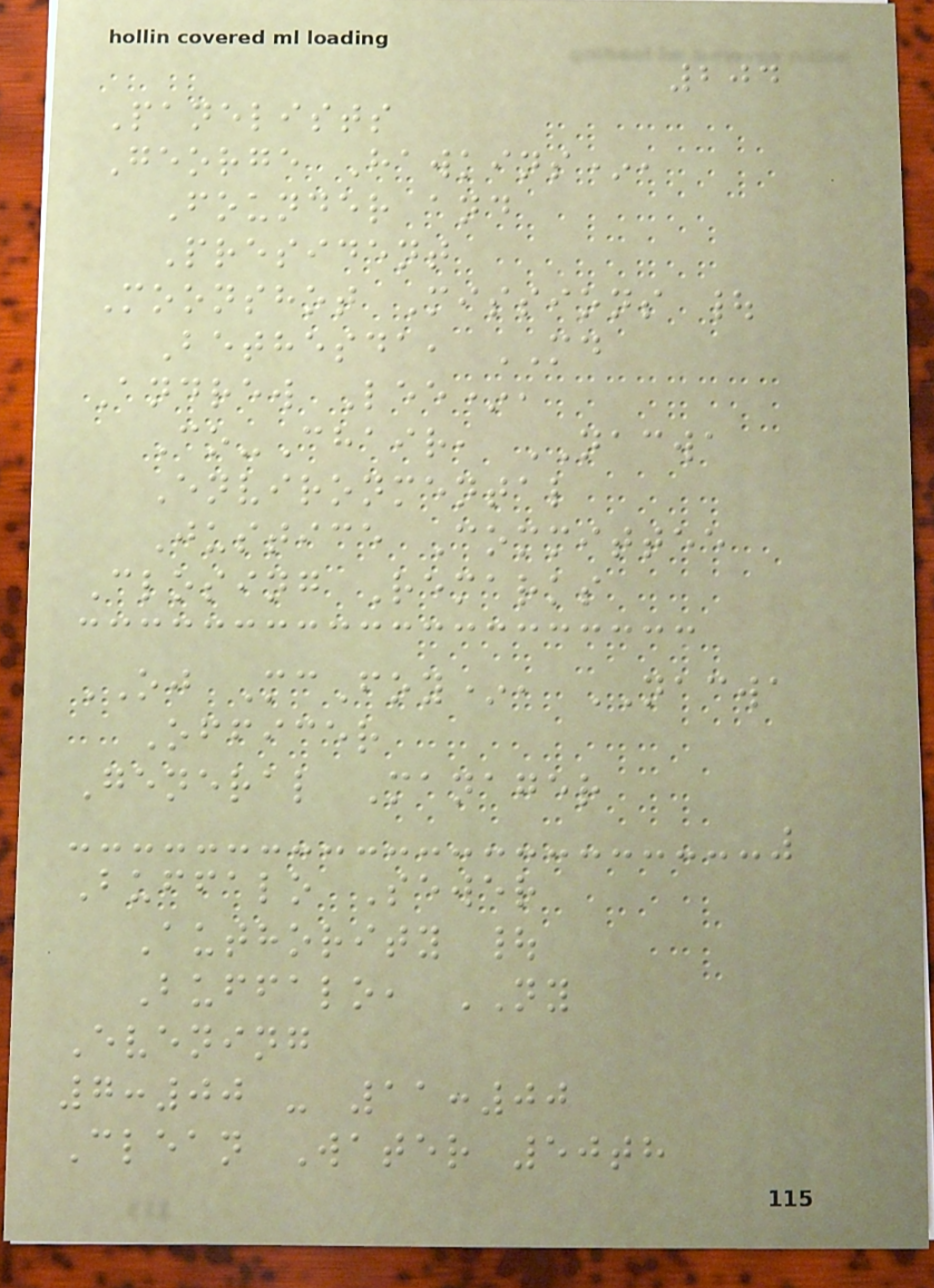204
Panelists
George Hawkins*,
Founder and
President
Moonshot Missions |
Bethesda, MD
Andrew Lee*,
Co-Chair, NACWA
Environmental
Justice Committee
Closing Remarks
OJ McFoy*, NACWA
Officer
General Manager
Buffalo Sewer
Authority |
Buffalo, NY
Evening
7:00 - 11:00
Clean Water 50th
